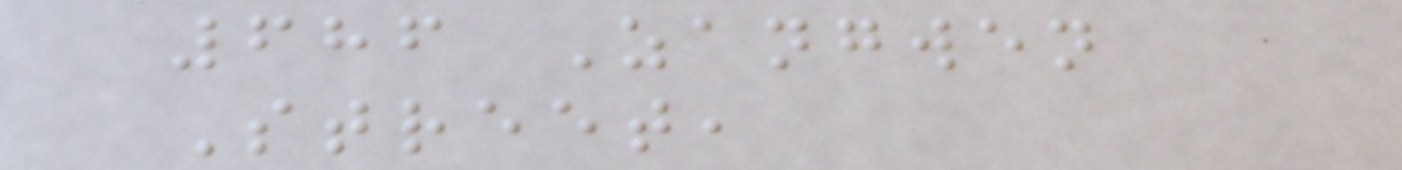686 Zangwen
Street,
